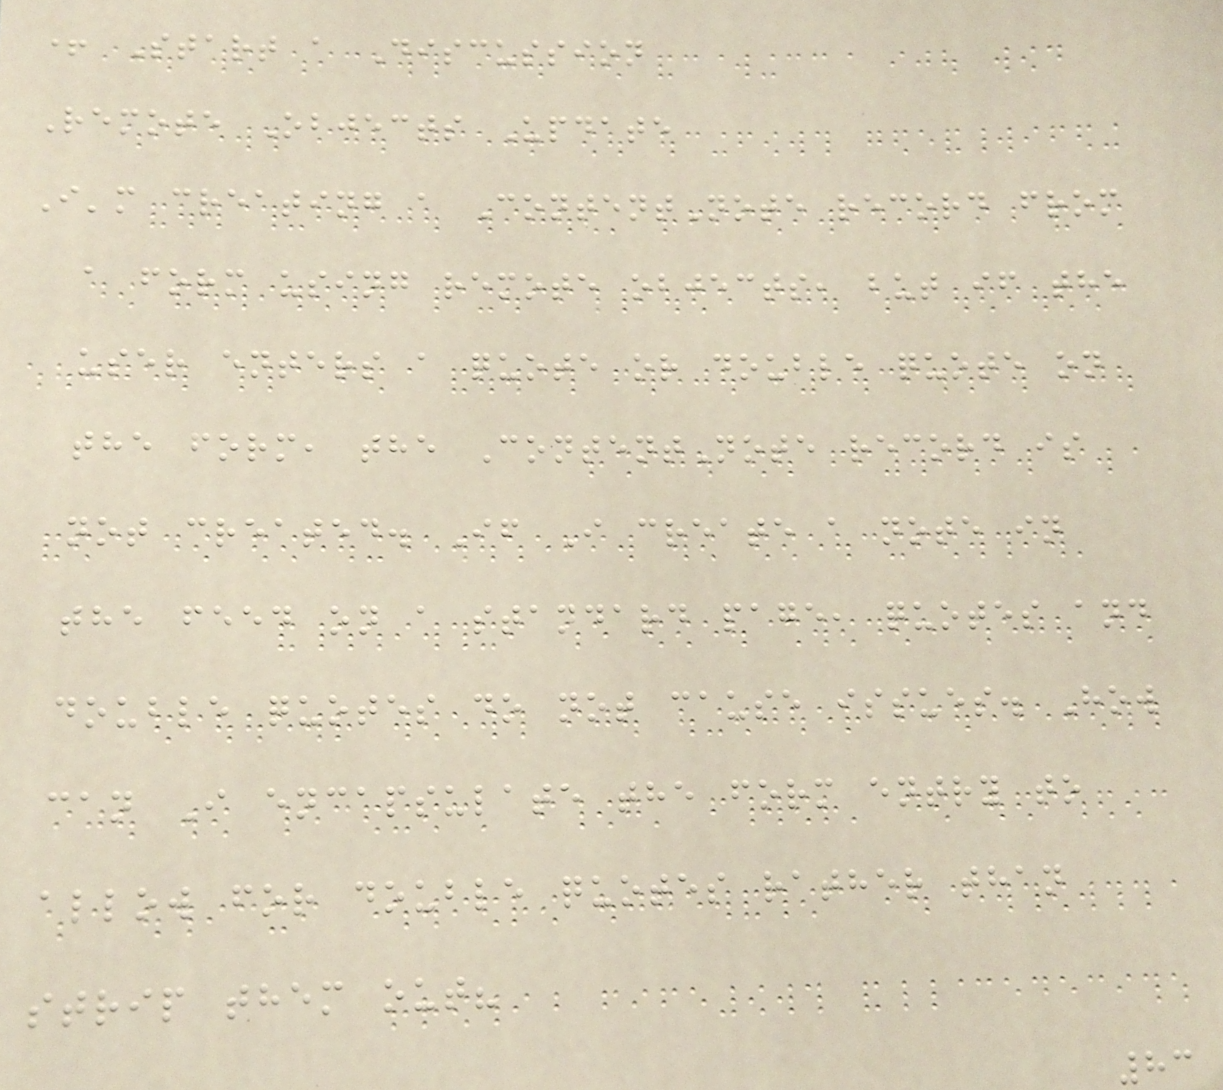+ Start a Discussion
Remote Objects Update
I'm creating a ContentNote record from
a form using remote objects, but if the
user enters a quote or double quote on
the form, the ContentNote record is
not created. If I create a note in
the feed on a standard page, quotes and
double quotes do not cause issues. How
can I encapsulate the form entry to
allow for double quotes rather than
strip them out?
83
